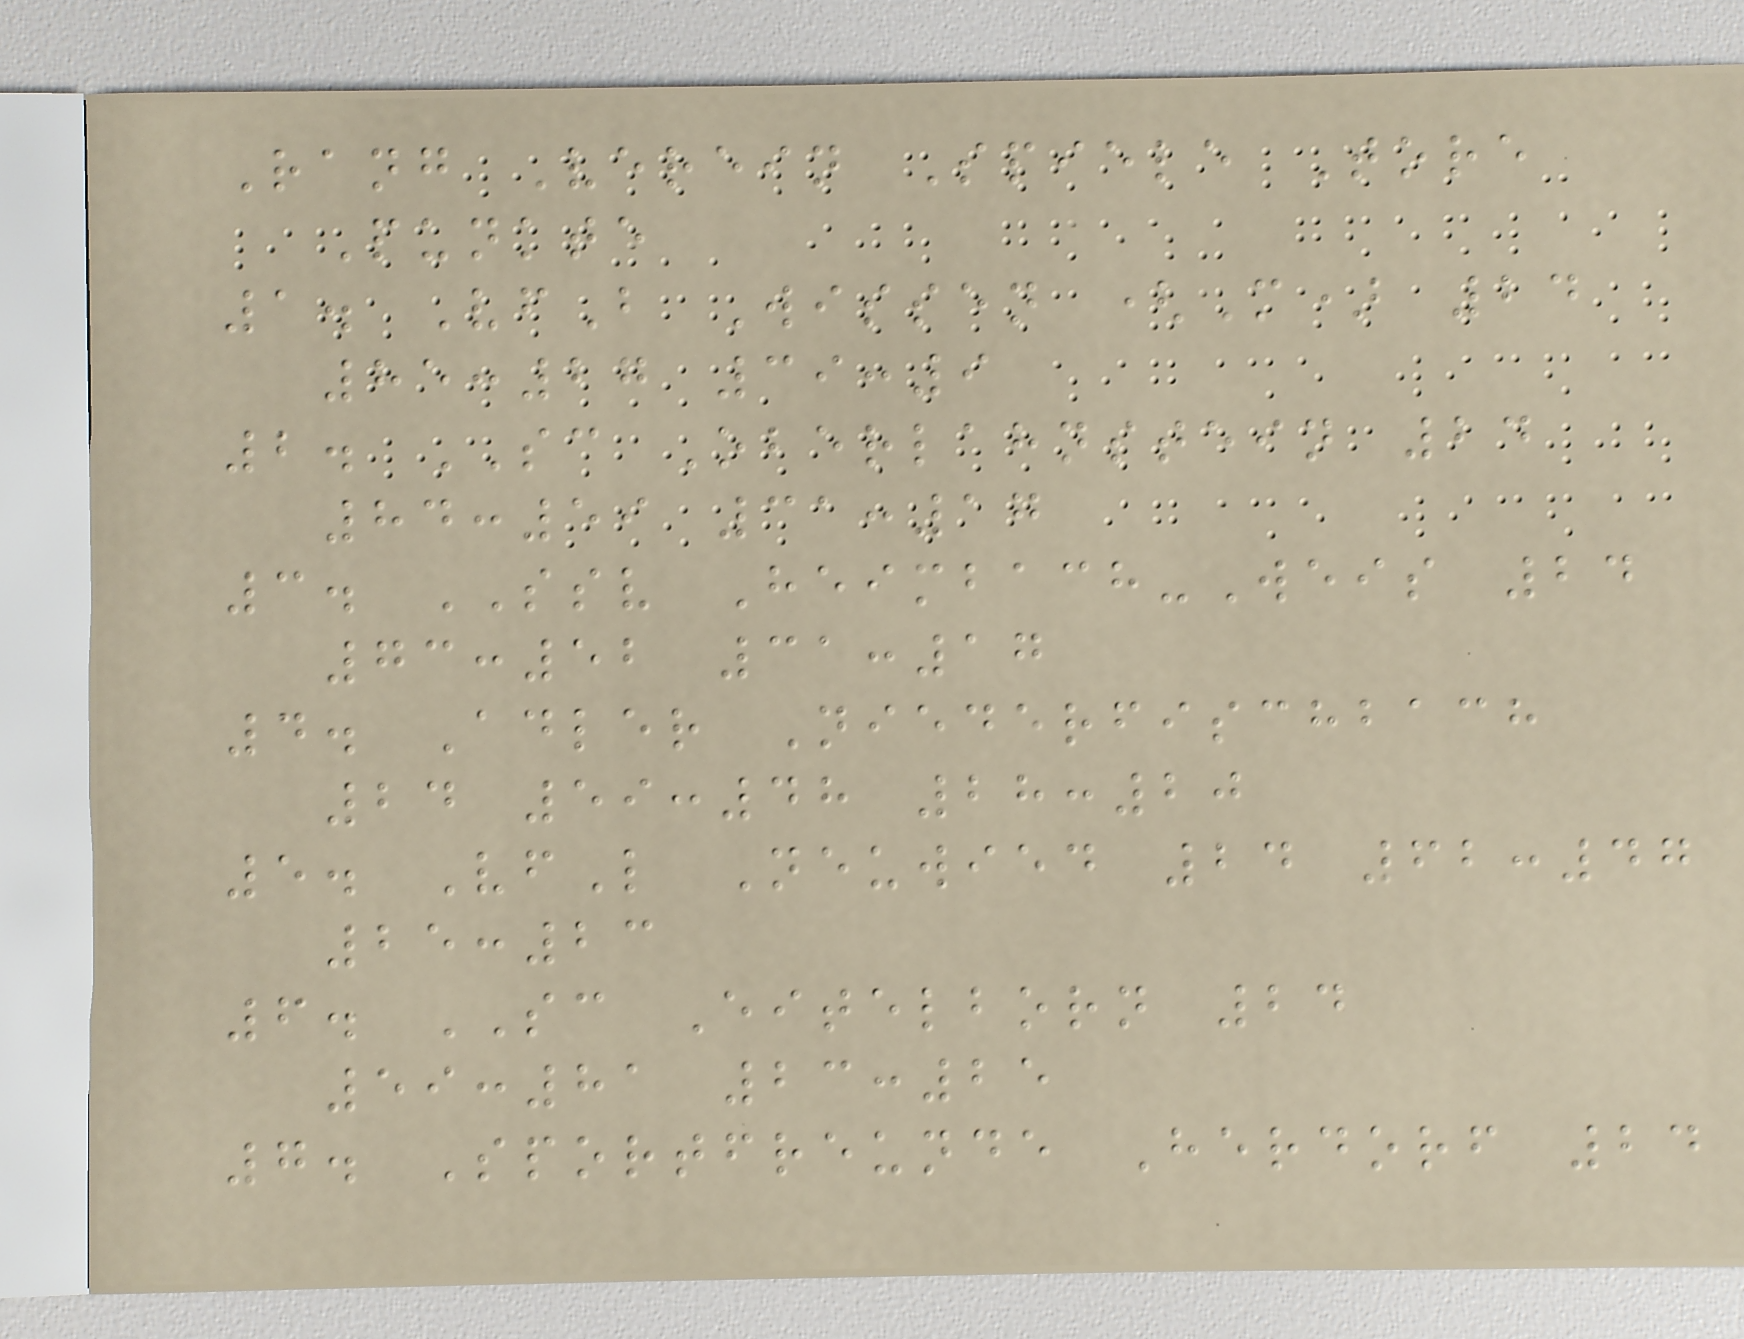Rang Verein Spiele Tore
Punkte
1. VfB Wissen (M) 24
85:27 39:9
2. SC Oberlahnstein 24
84:59 31:17
3. SSV Heimbach-Weis 24
73:52 31:17
4. Adler Niederfischbach
24 59:48 28:20
5. VfL Neuwied 24 62:47
25:23
6. SC Eitelborn 24
59:81 23:25
7. Sportfreunde Herdorf 24
